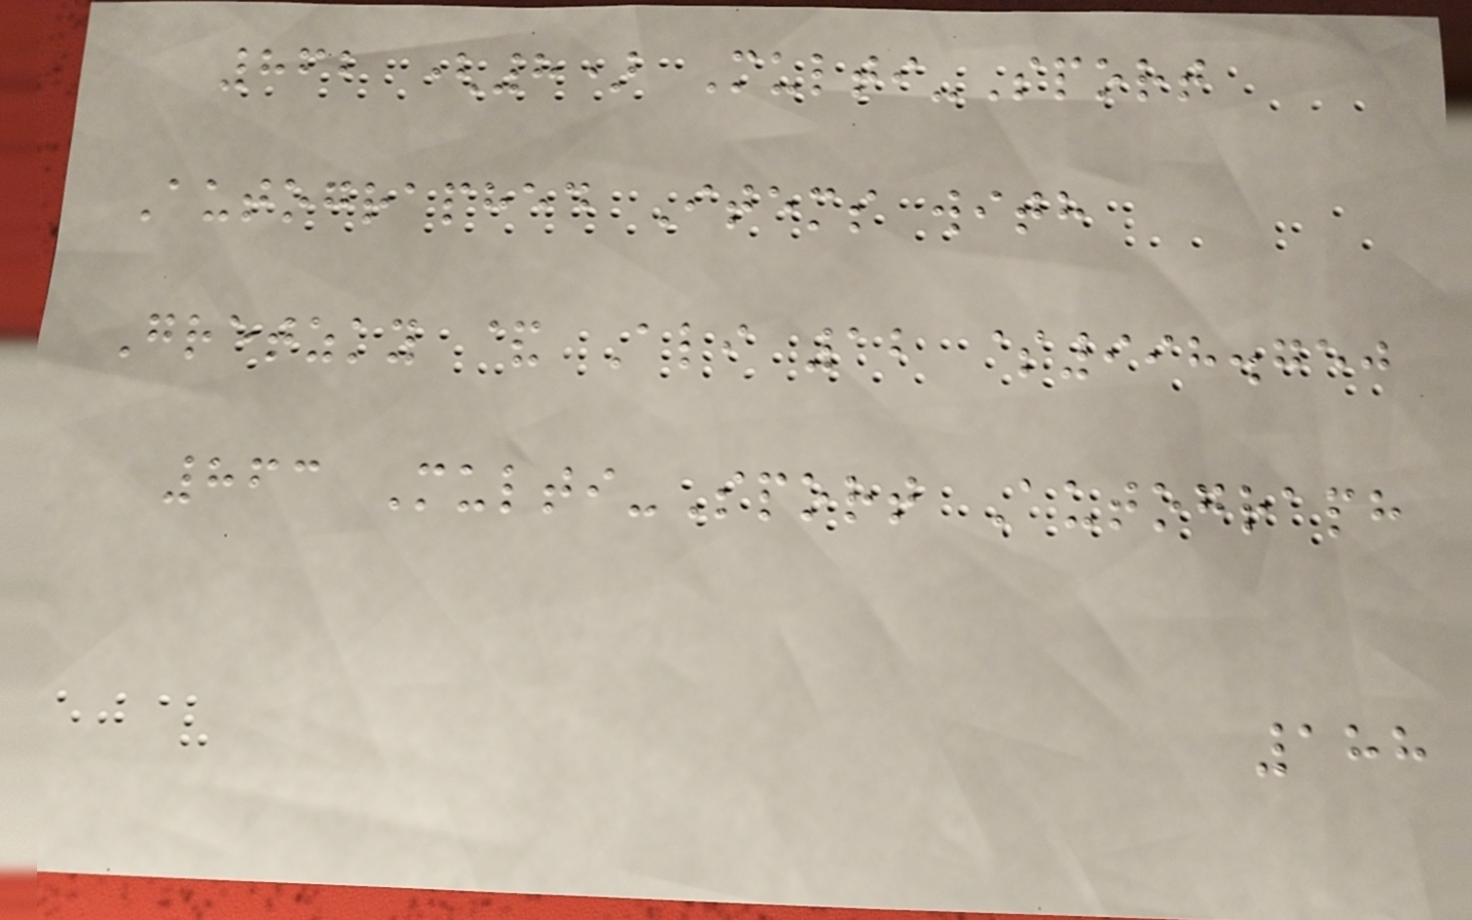862 (8) Multi-Sport
Autographed Items with
Gretzky & Ali 12 $998.750
863 Multi-Sport Autograph
188
